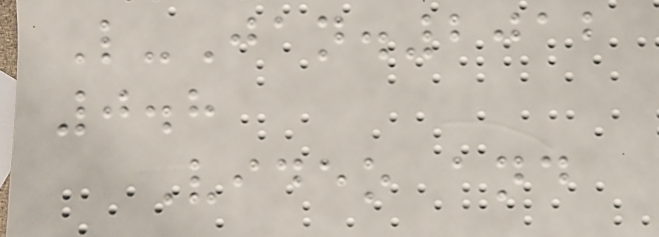L-Jan.2012
0.8
Video and
